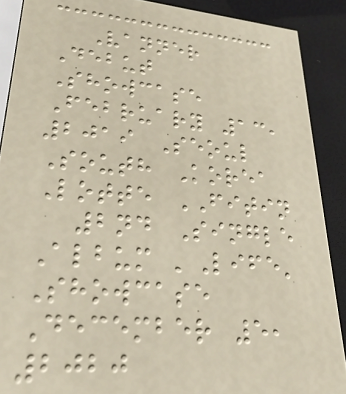Vanner
Debut
Showcase
February 13,
2019 Seoul
South Korea
Lotte FITIN
2nd Single
Album 'Life'
Showcase
December 5,
2020
